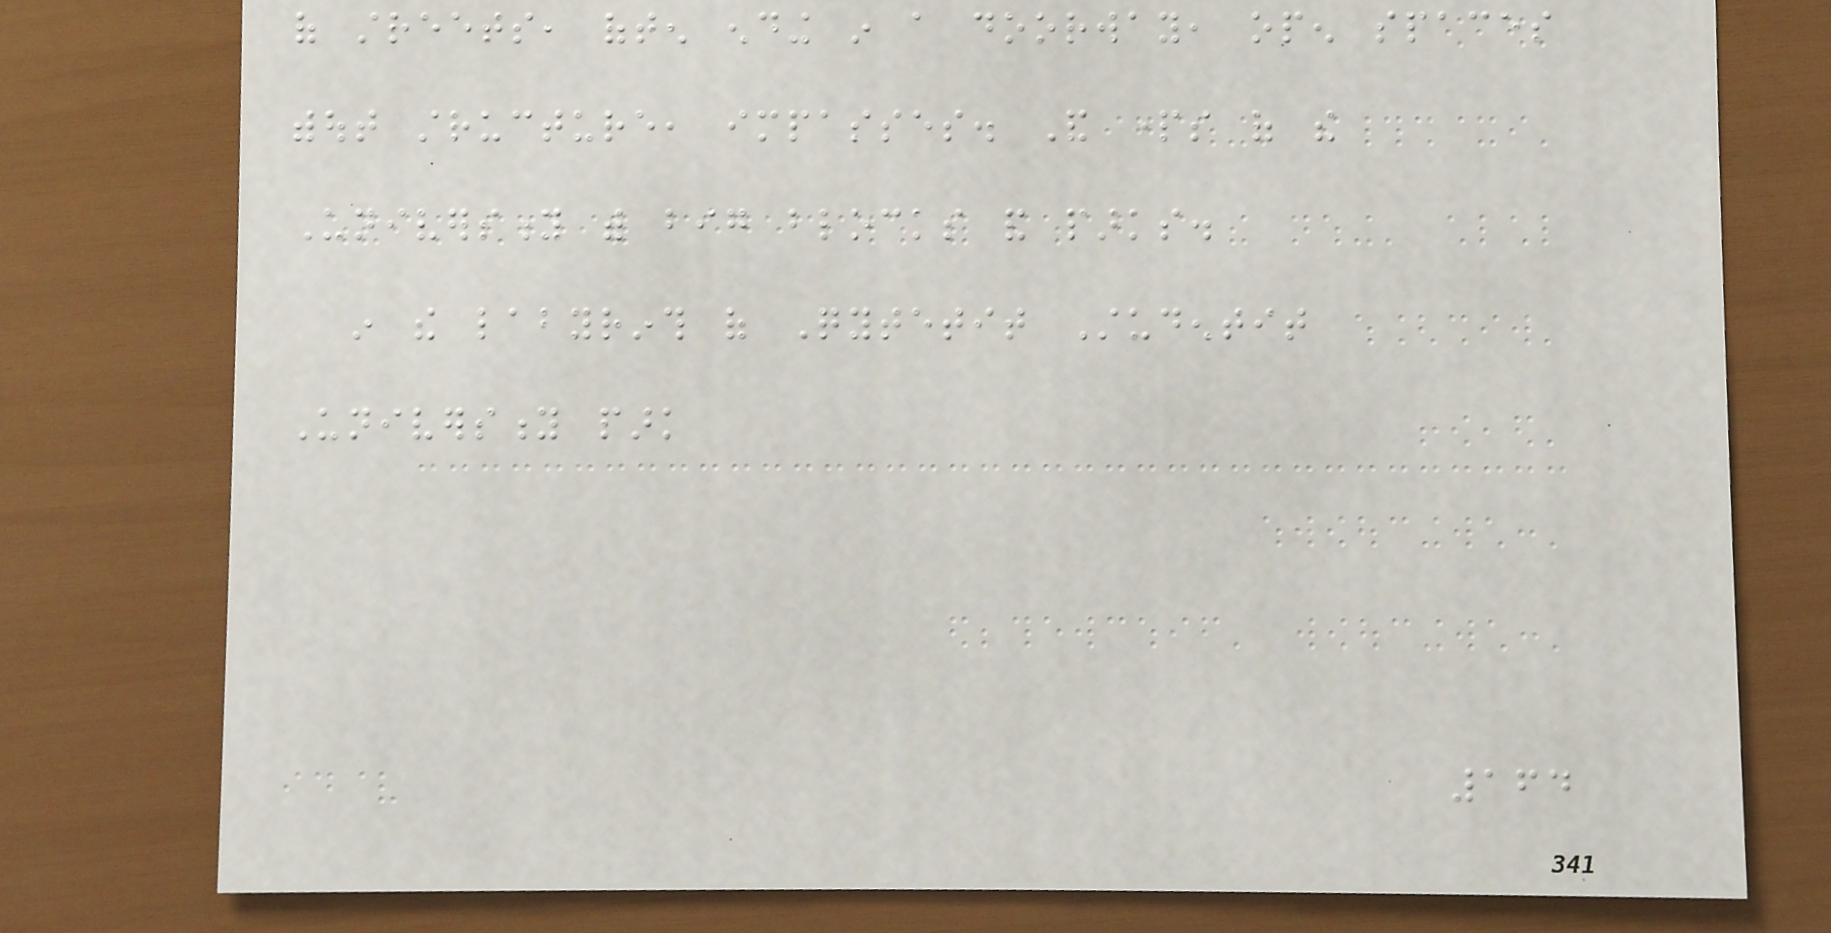of streets, often ending in a doorway, open spaces
without structure, impasses. And parts of the
University with big blocks and parks.
in the labyrinth of Qytetit Studentit
University park
164
